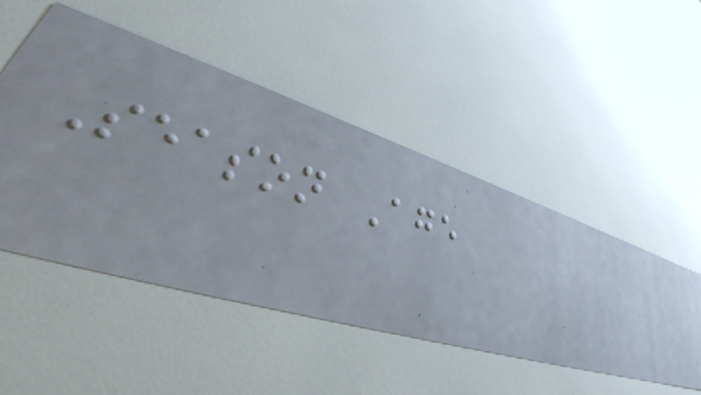Season Age
